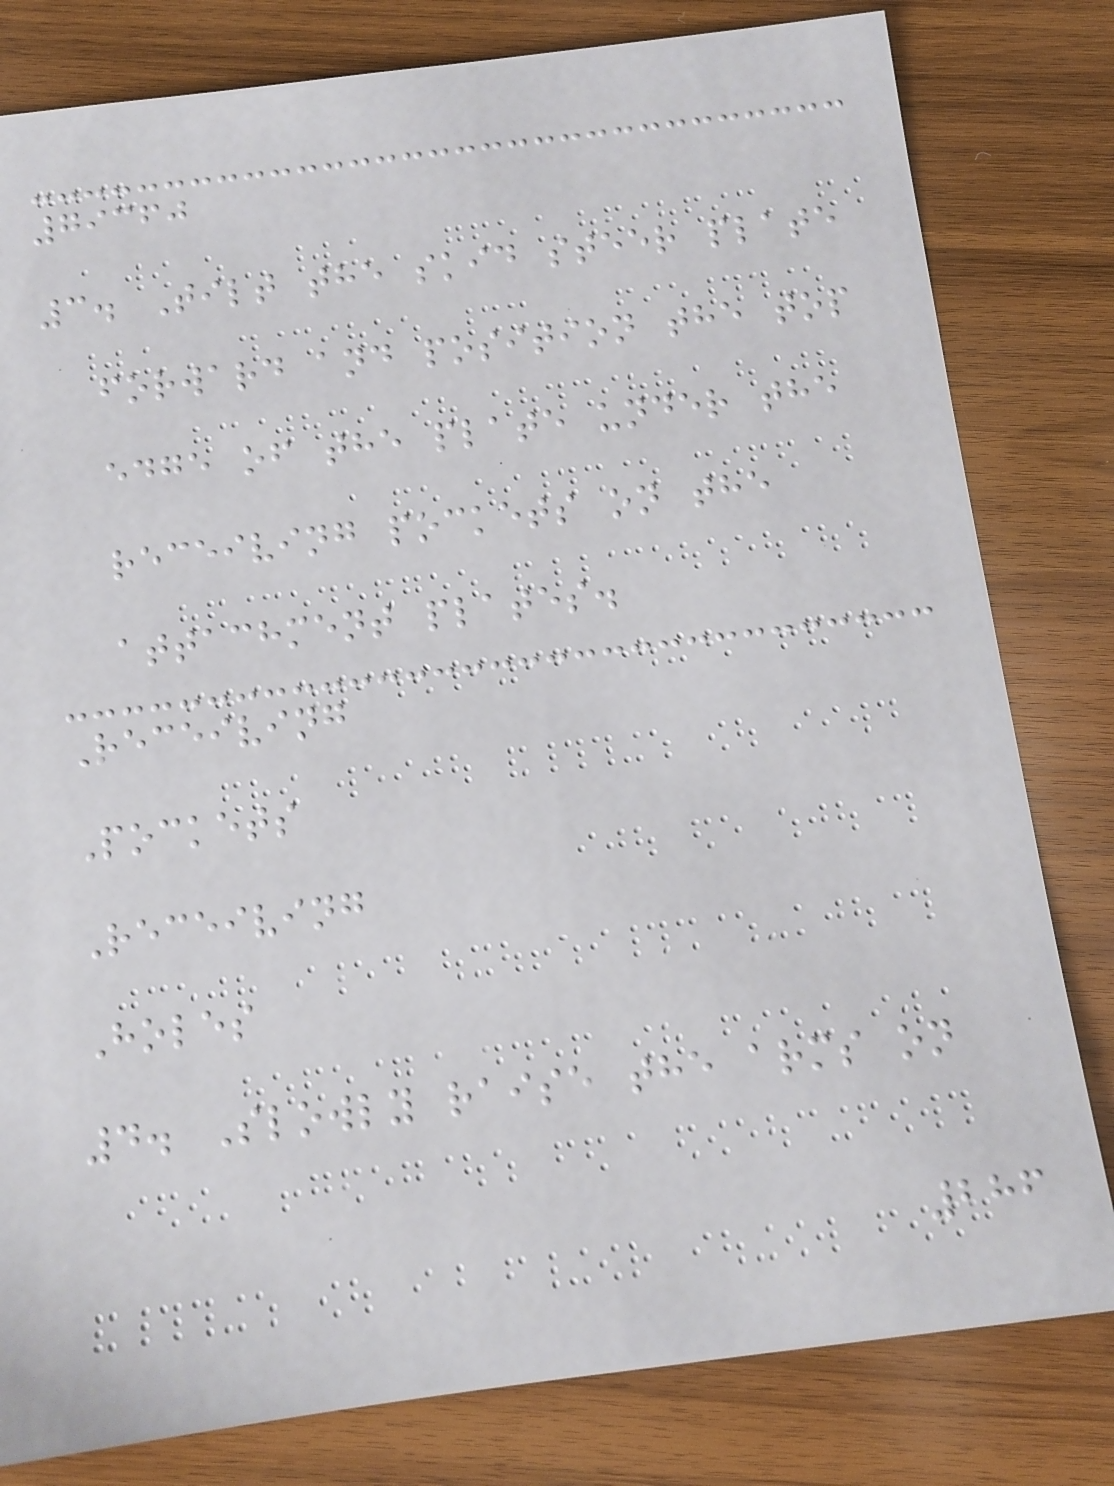79360
3. Tilt the skid steer plate
forward and position the top
edge of the plate under the
receiving pockets on the
attachment plates.
Receiving
Pockets
Receiving
Holes
4. Slowly raise the arms on
286
